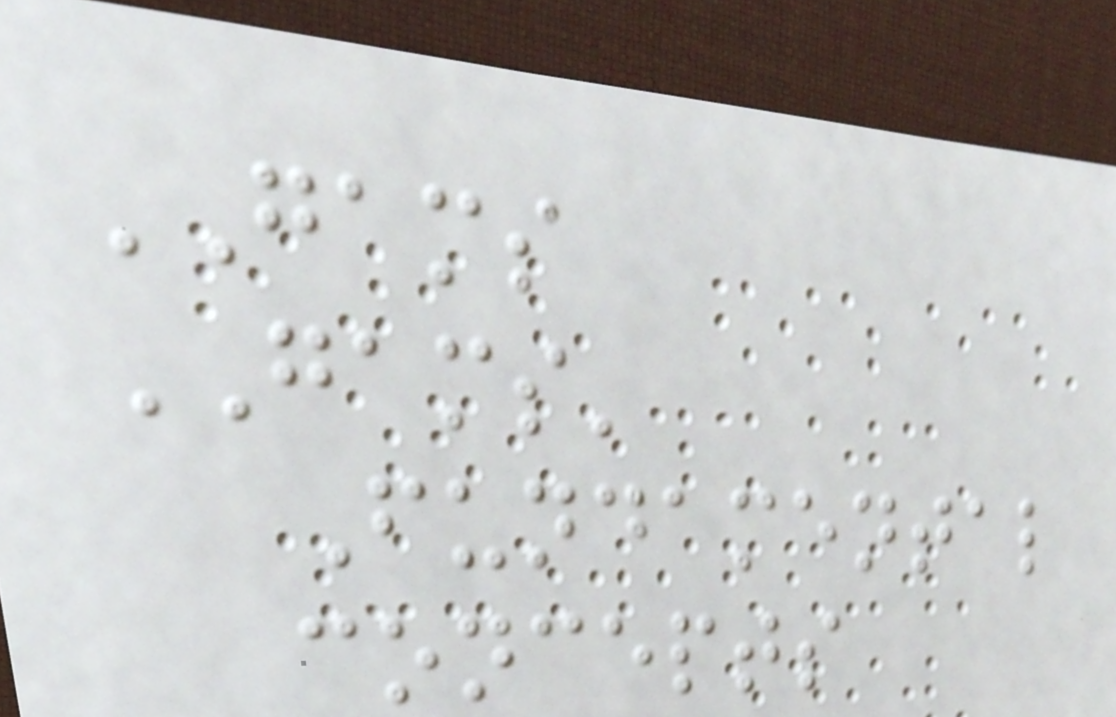GAMS
GAMS'
Fundamental
concepts
